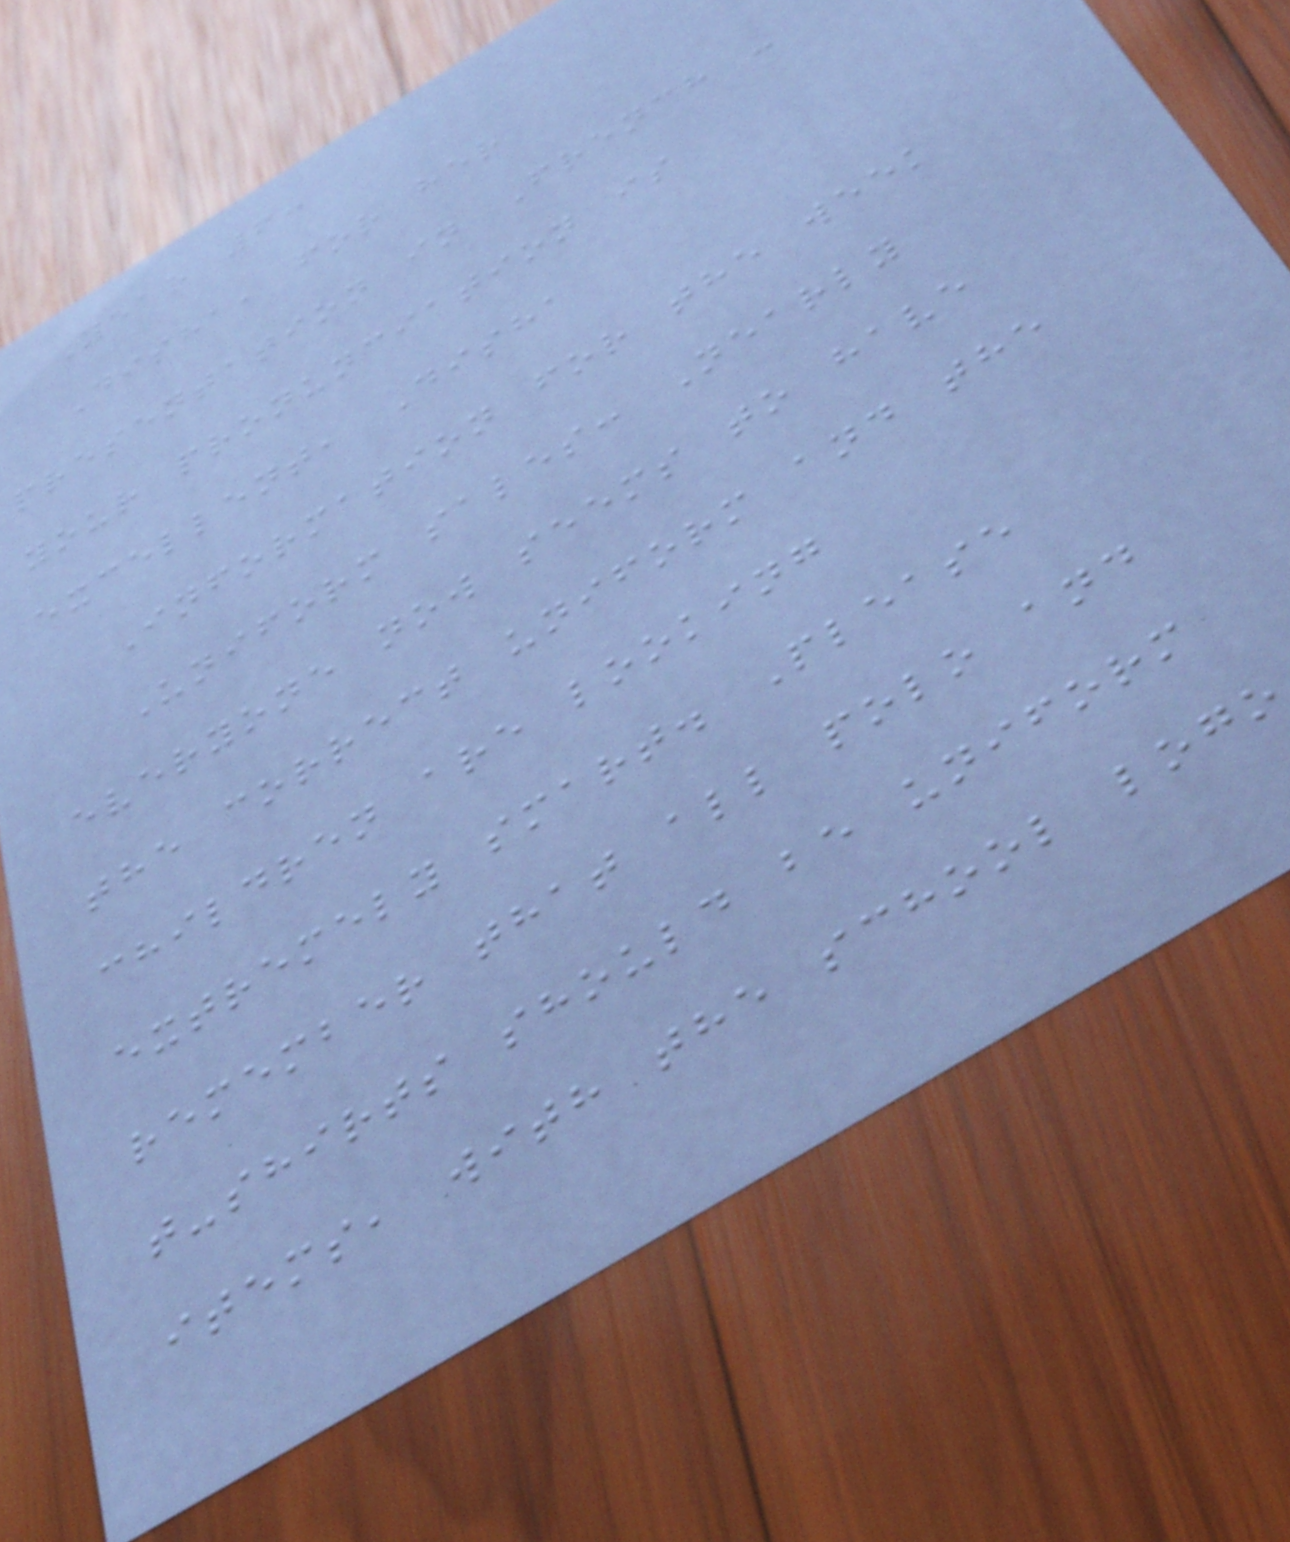Year 6:
Disha, for her
presentation in French -
your pronunciation is
excellent, Disha
Information for the week
Uniform sales: Nearly
everyone now seems to have
the correct uniform and the
children are looking
extremely smart. Please
remember that all polo and
t-shirts should be uniform
items, with the school logo
